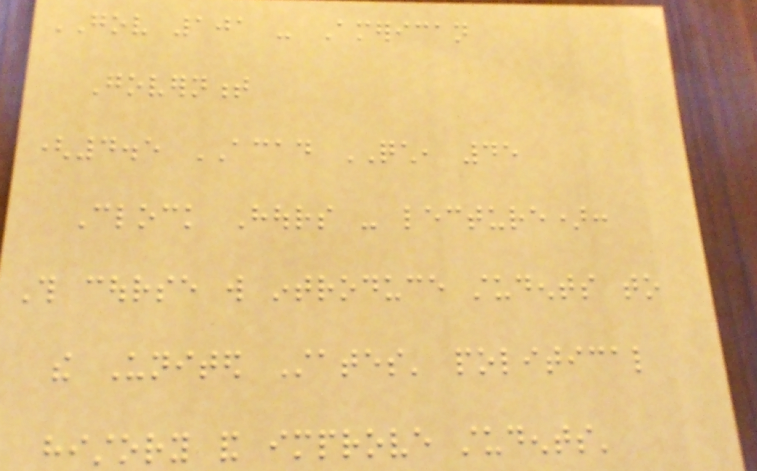GOV 101 - American
Government
(4.5 ACAD QCH, 45
Clock Hours - lecture):
This course will introduce students to
the United States' political
history and improve students'
